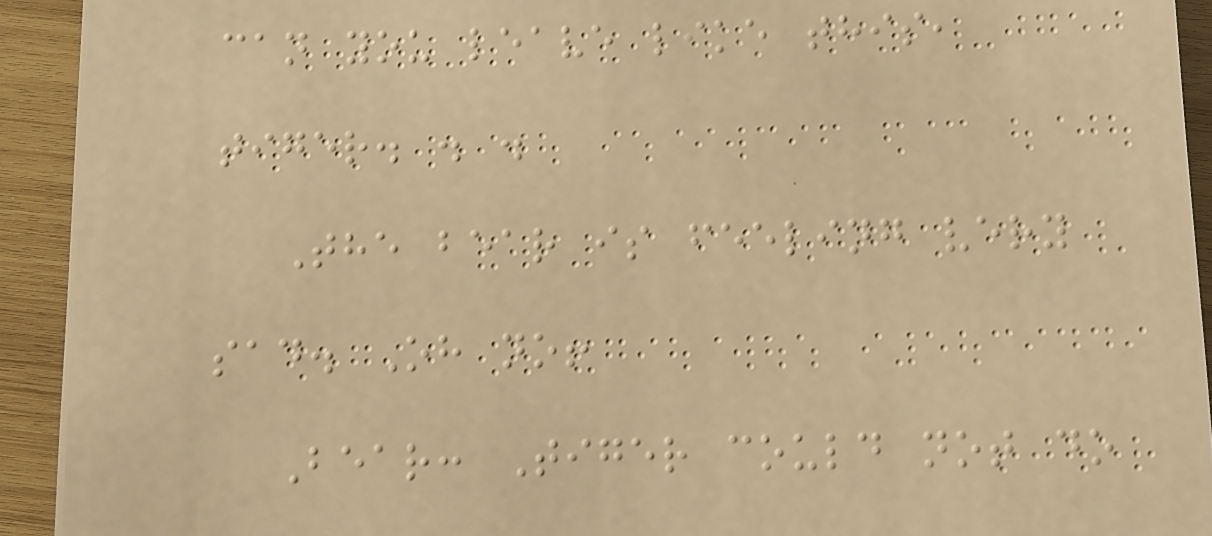can you leave like this,
tiger. . .
The bear is feeling very
sad. Oh no!
Bear: Tiger could not do
